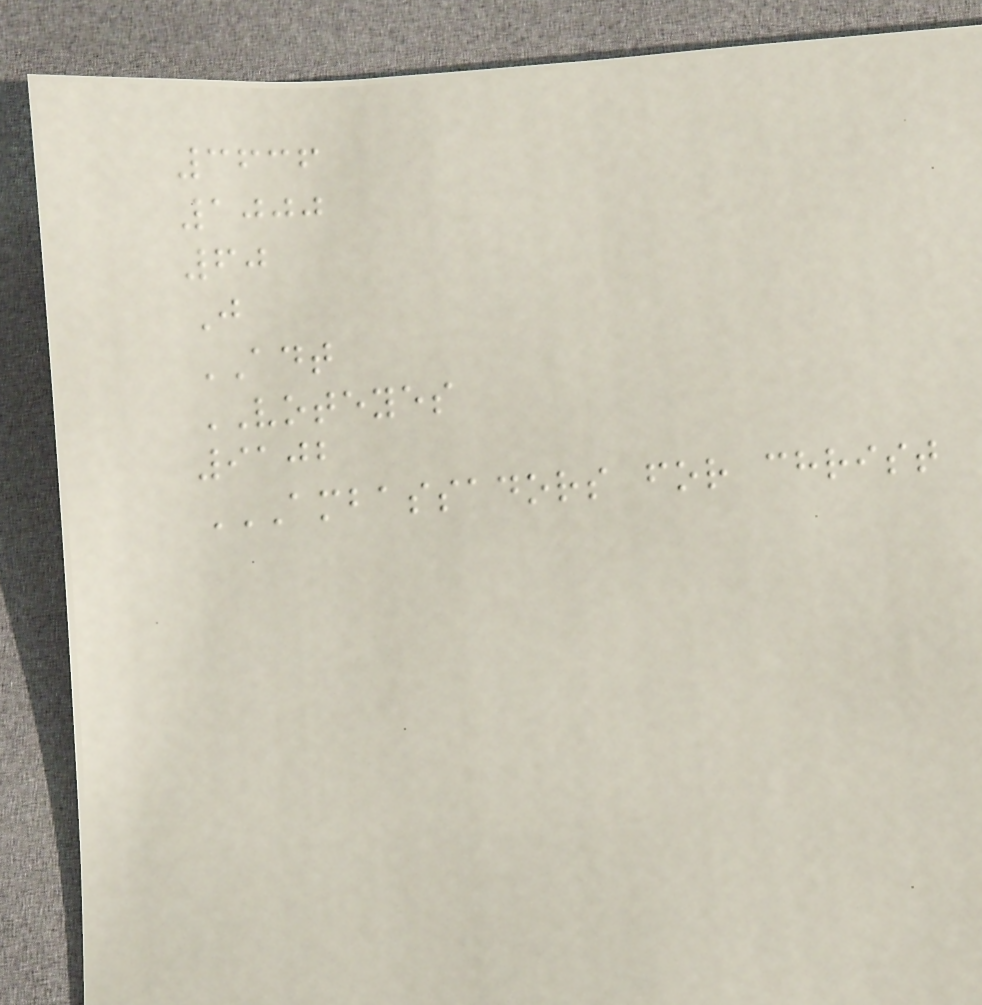3636
1000
60
J
ADT
VOTEYES
9102
AMBASSADORS FOR CHRIST
